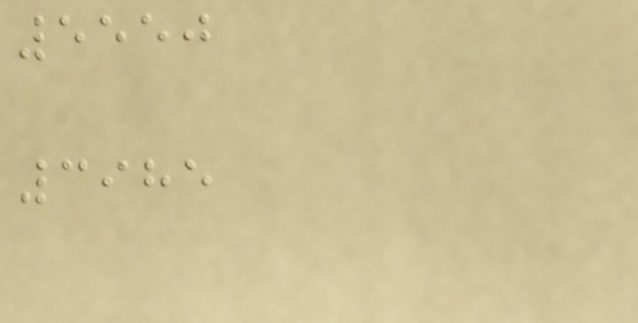5550
3985
